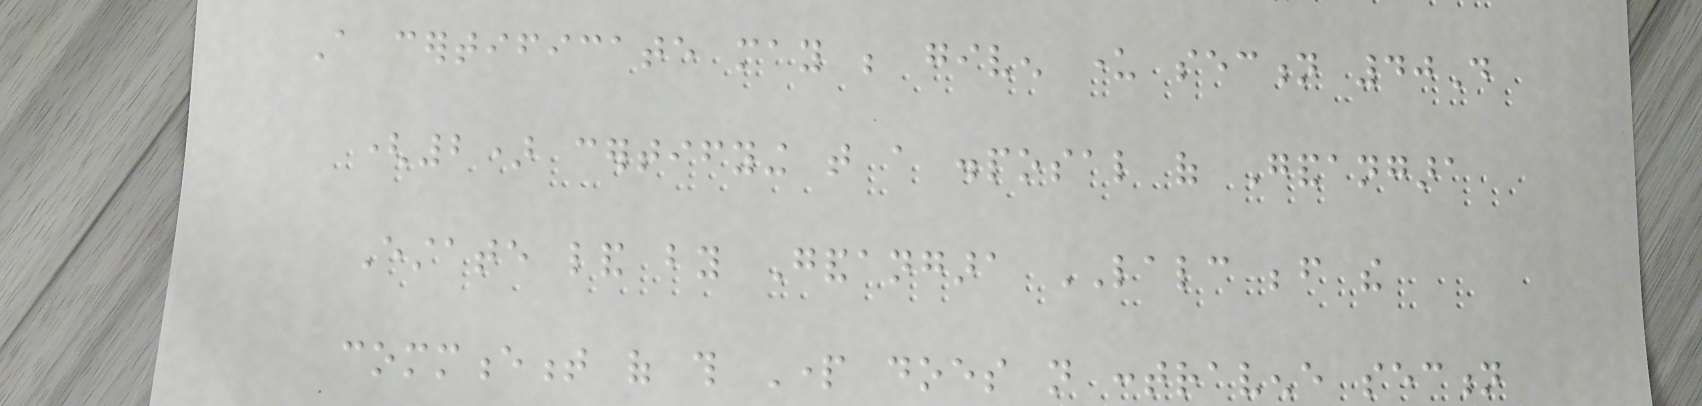A certificate may be given under section 40D
(2) certifying that a disposal of Gandangara
Estate land by Gandangara LALC before the
commencement of this Part does not contravene section
